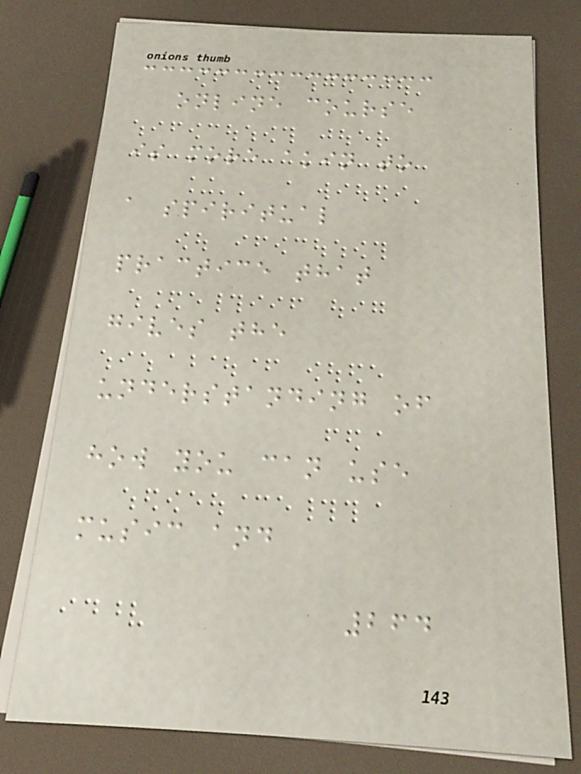online course
is more akin to
a spiritual
practice that
gives the
understanding of
how you can use
music and
264
